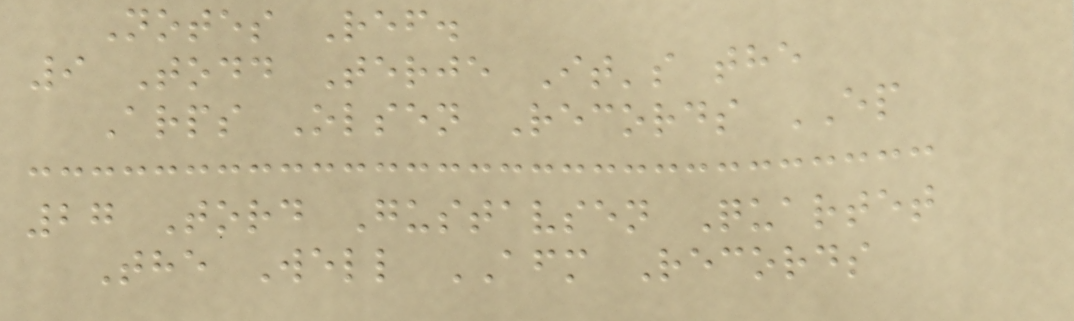Notes Ref.
9 Todd Terje It's the
Arps Olsen Records EP
27 Tord Gustavsen Quartet
The Well AFM Records
